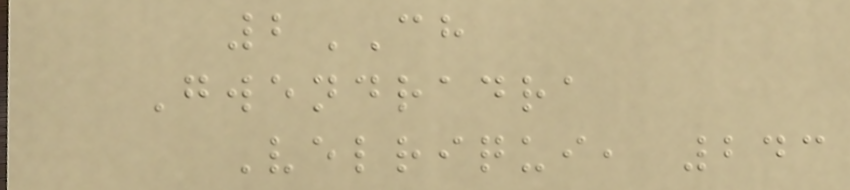2CH
Gwendradra
Velriqui, 243
